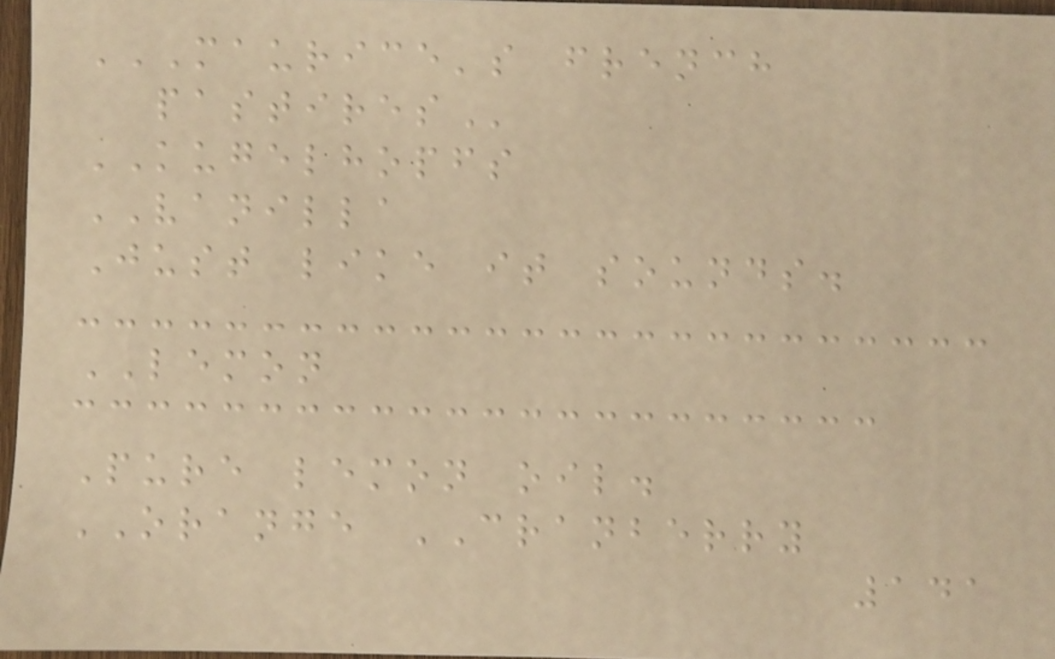MAURICE'S FRENCH
PASTIRES
KUGELHOPFS
VANILLA
Just like it sounds.
LEMON
Pure lemon oil.
ORANGE CRANBERRY
141
